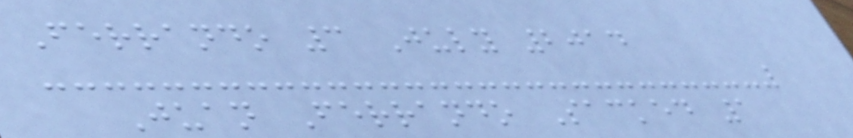Ferrando 3 July 2014
Juan Ferrando Sacked 1
